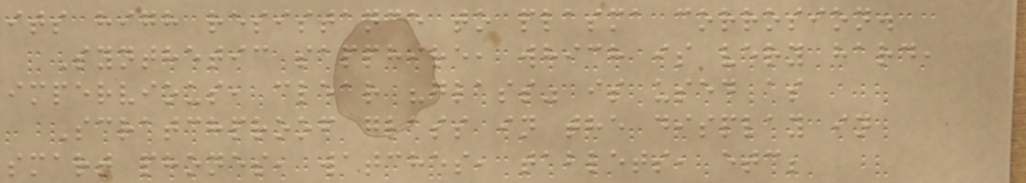its high resistance to plasma corrosion.
Synthetic sapphire, which is very hard,
impervious, clear "glass" is used as
Scratchproof glass in the display in
smart phones, watches, tablets, etc;
